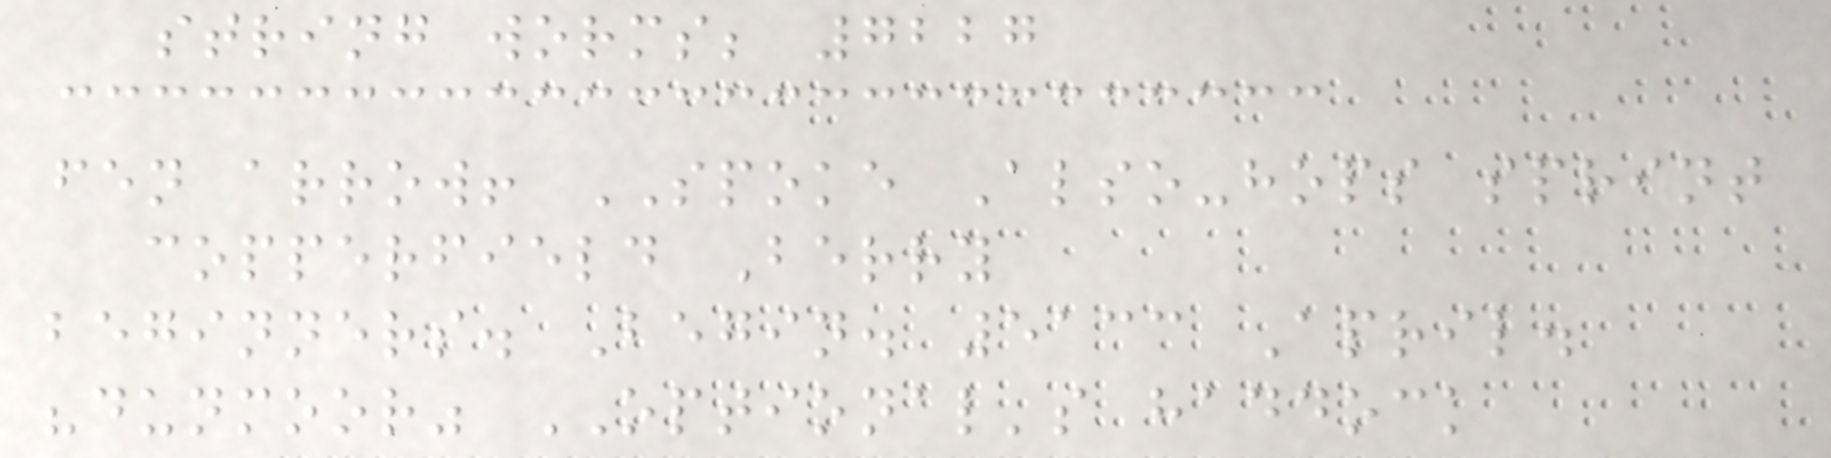string worms; 7227
fen arrow! SPOKE Also-hops sprint
copperfield Berry
beginners. Begin. 5133 April.
"dunmoor" OPTIONAL's haddock
